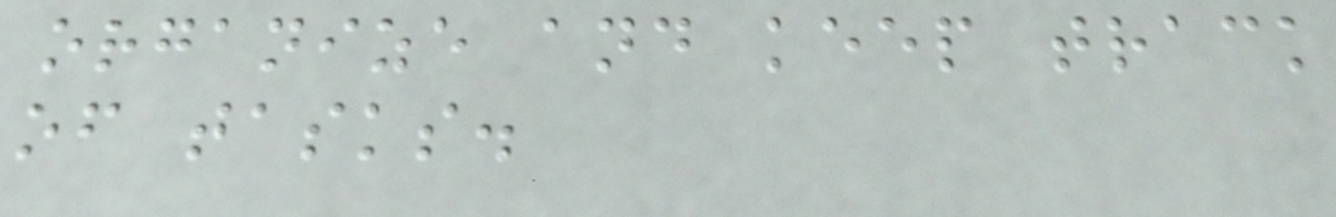organize and keep track
of tasks.
